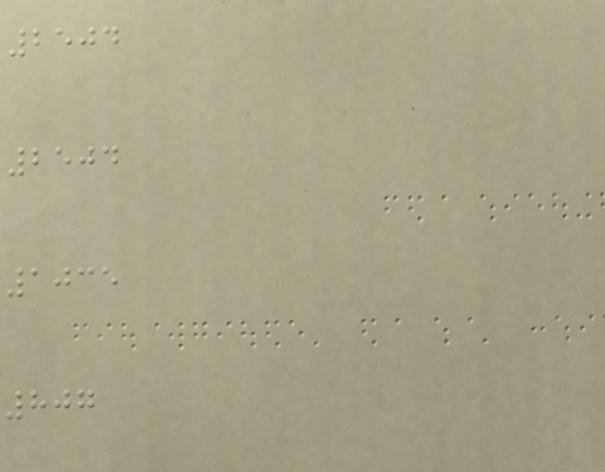2504
2504
1035
807
